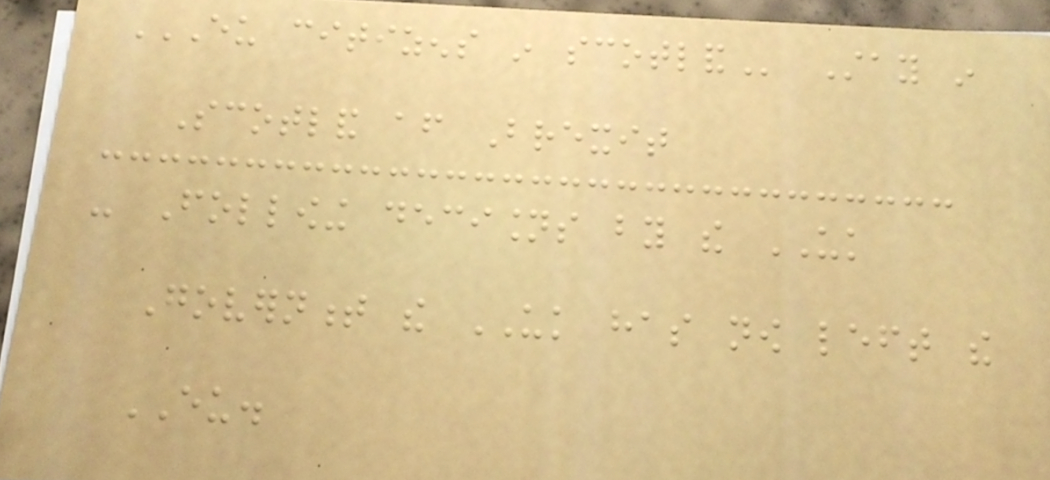EU CITIZENS IN SCOTLAND Stay in
Scotland after Brexit
- Following decisions by the UK
Government the UK has now left the
EU.
